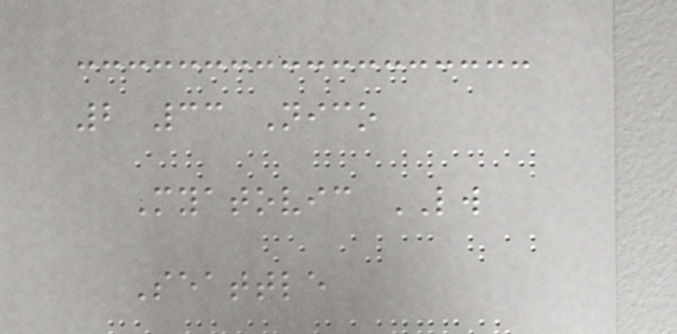2 33 Nico
Myatovic LW
Seattle
